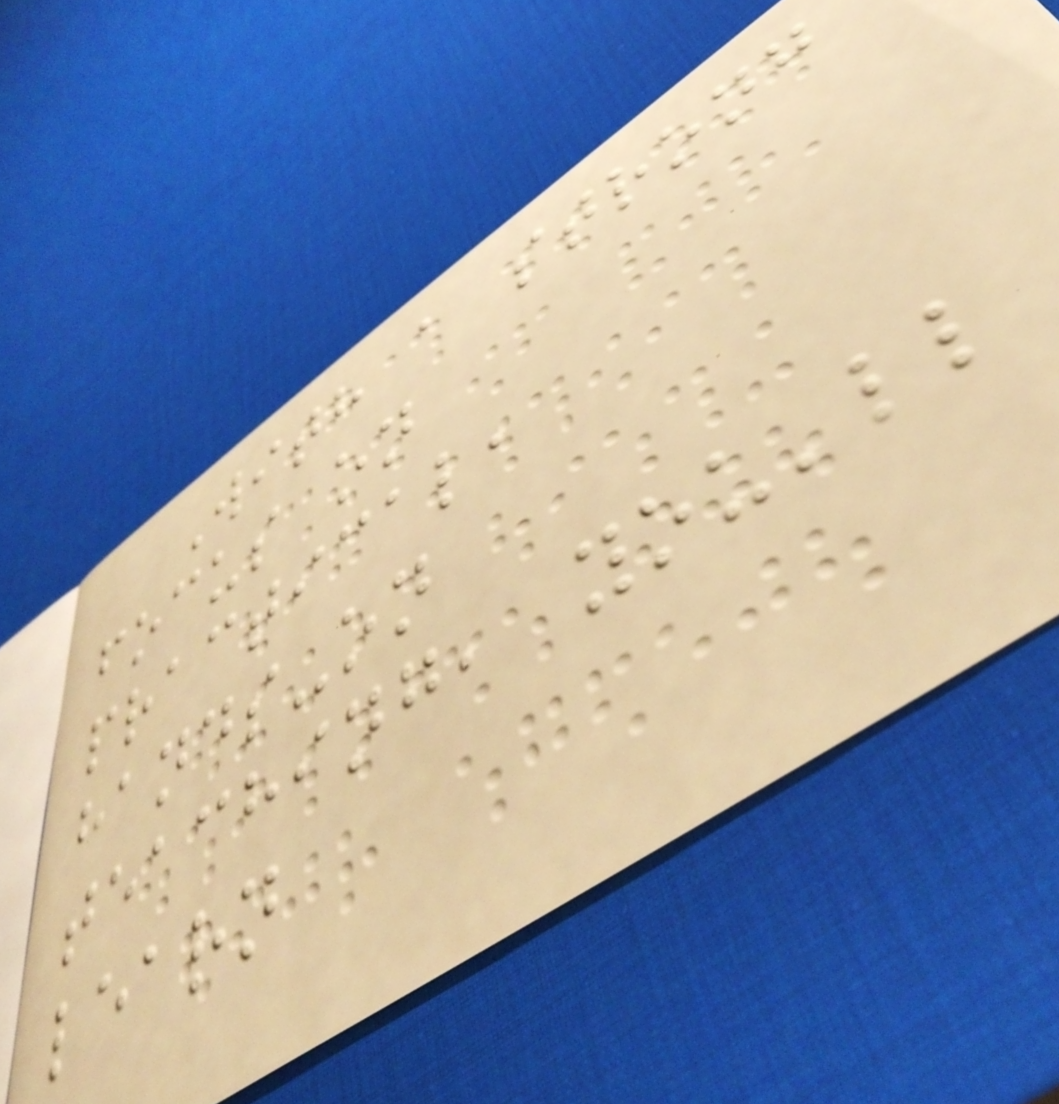With a strong
focus on
practical,
hands-on
teaching, you'll
learn
